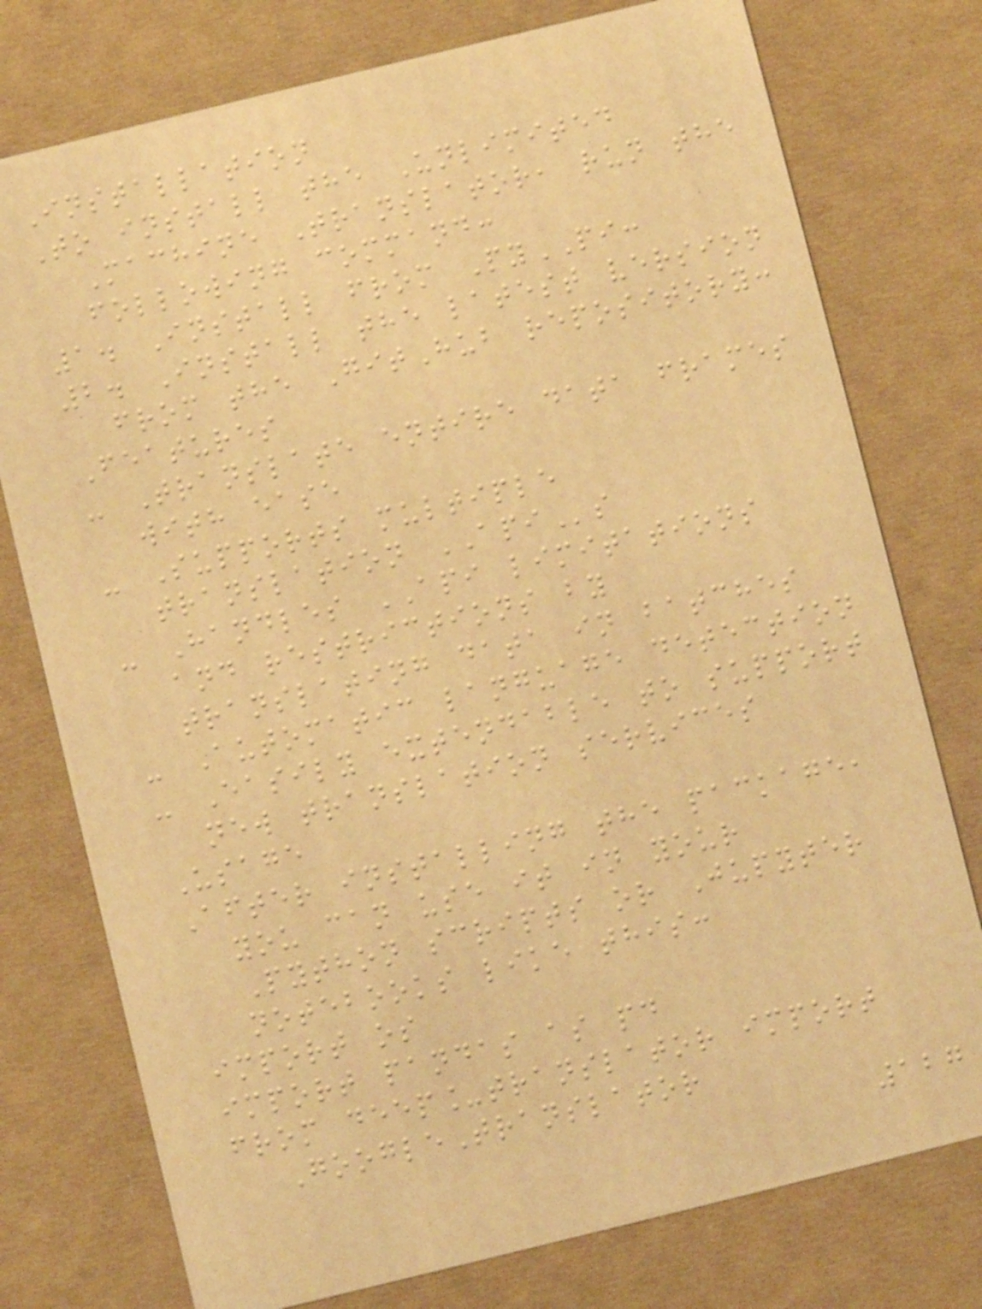Installation
To install the Unlimited
Machine Translator, run the
following command:
1. Install from PyPI:
2. Install the latest version
from the GitHub repository:
Features
- Translate entire data frames
with ease
- Supports multiple
translation APIs
- Handles API limitations
and restrictions by
translating data in batches
- Automatic language detection
- Easily extendable to support
new translation services
Usage
After installing the package,
you can use it in your
Python scripts or Jupyter
notebooks like this:
import os
import pandas as pd
from deep_translator import
GoogleTranslator
127
